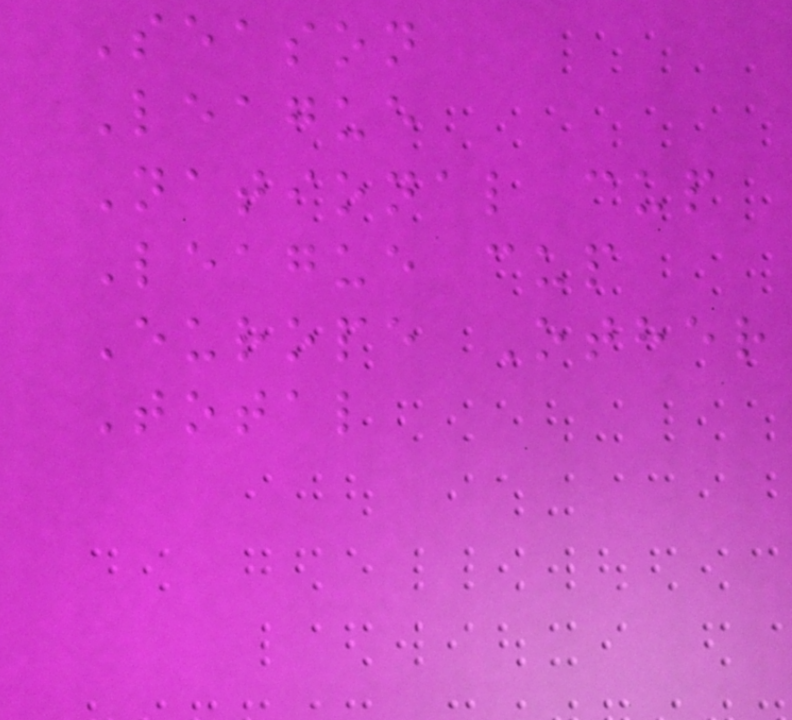Season
League
National cup
League cup
Europe Other
Total
